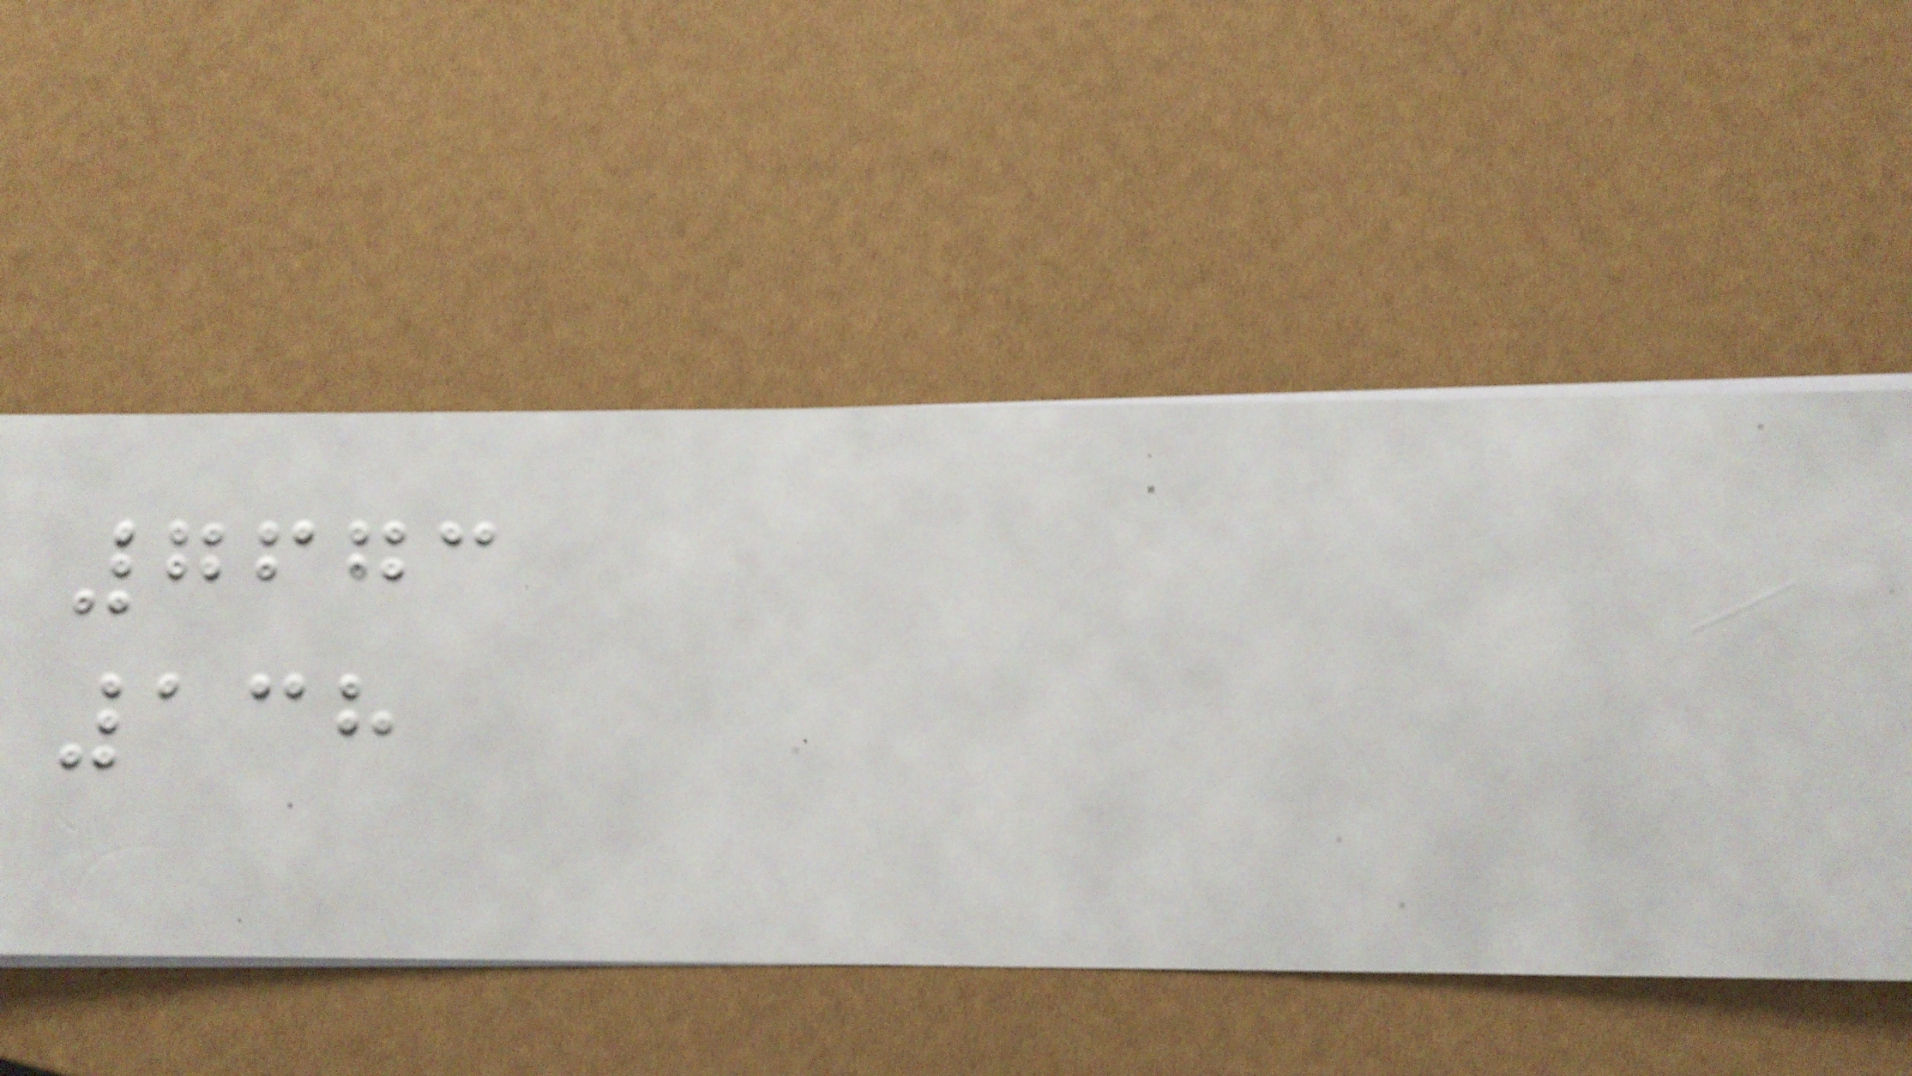7673
138
